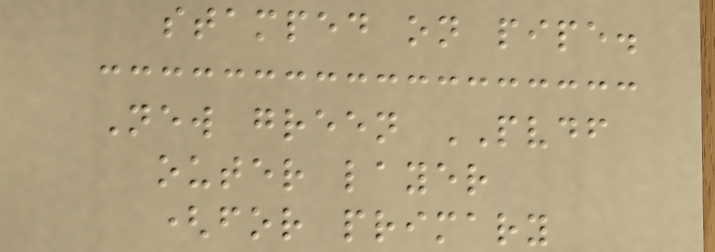stamped on pipe.
New green PVDF
outer layer
(for primary
